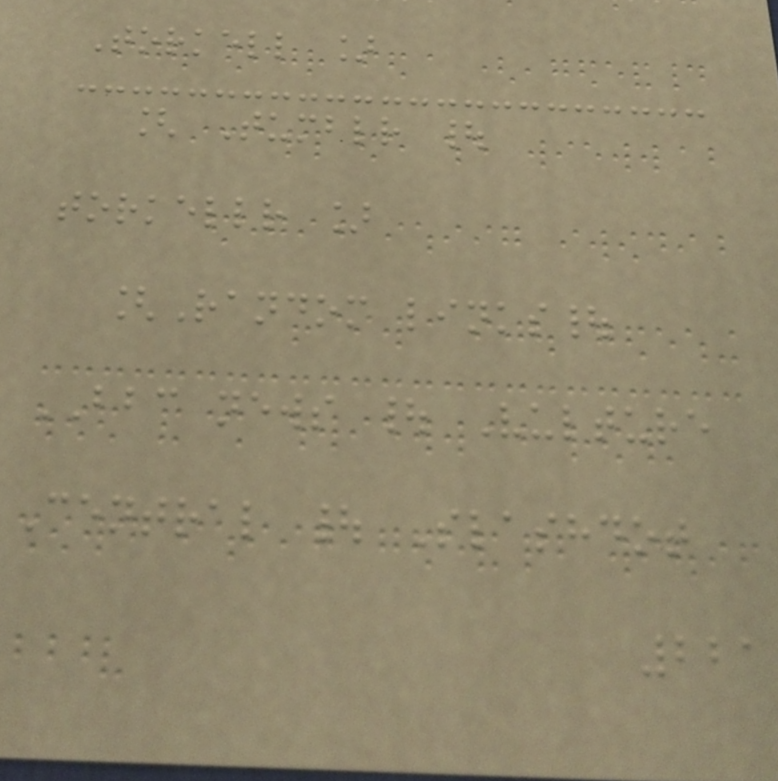Torkell ]
[ Tumblr |
torkellr ]
[Random links|
BBC news | Vulture
Central | Slashdot
221
